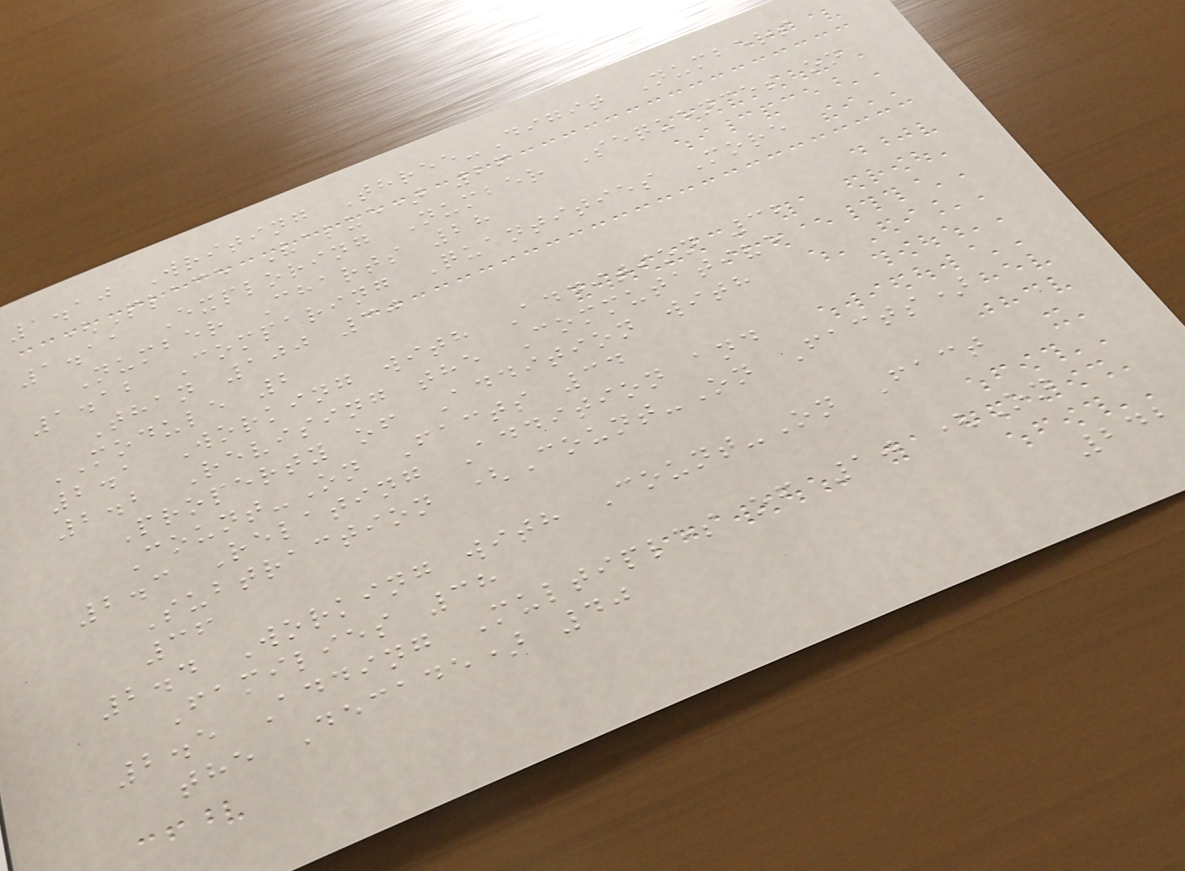1.10 Writing Three-Digit Numbers
(Place Value) 26
1.11 Exploring Number Sequences on
Number Charts 28
1.12 Comparing Quantities More
Than 100 30
MODULE 2
2.1 Working with Addition 32
2.2 Revising the Commutative
Property of Addition with
Count-On Facts 34
2.3 Relating Addition and
Subtraction (Count-On Facts)
36
2.4 Working with Count-On Fact
Families 38
2.5 Adding Multiples of 10 (On
the Decade) 40
242
